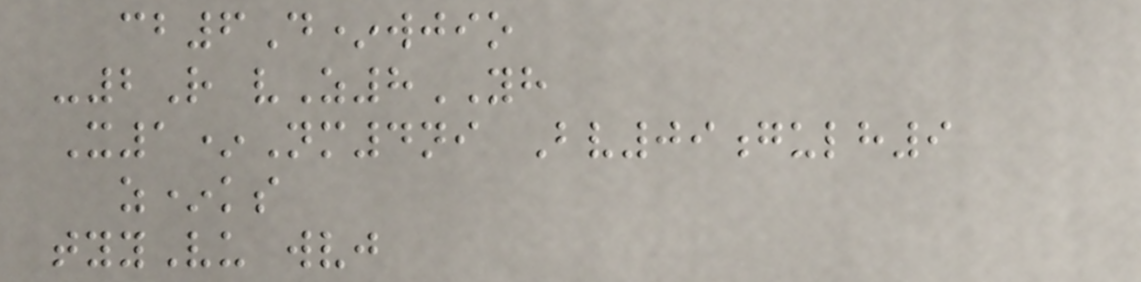cb6D*wjio
-2R vZ8YH
X1*Nm4ni Bv09gulh9
z*ks
tyyVu wvj
